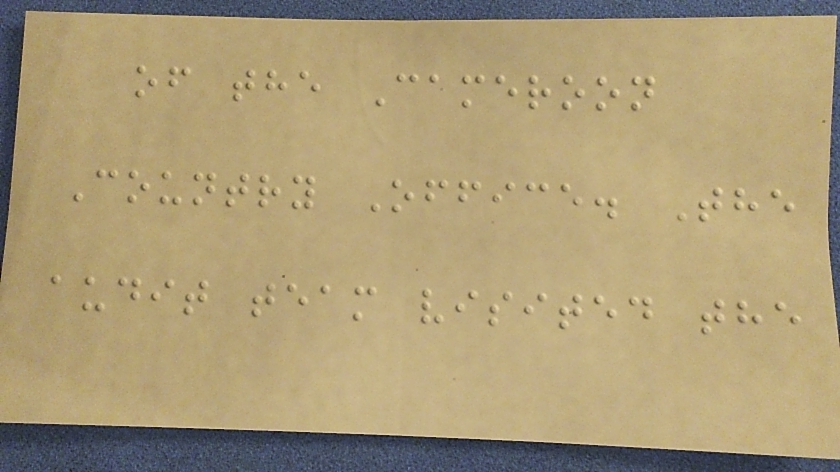of the Cameroon
Country Office. The
audit team visited the
